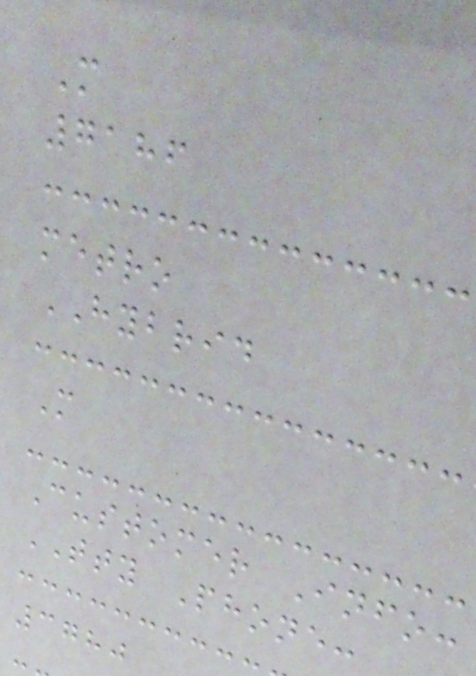M
7186
metro
HYBRID
M
Customer Info:
TTY Phone:
3780
